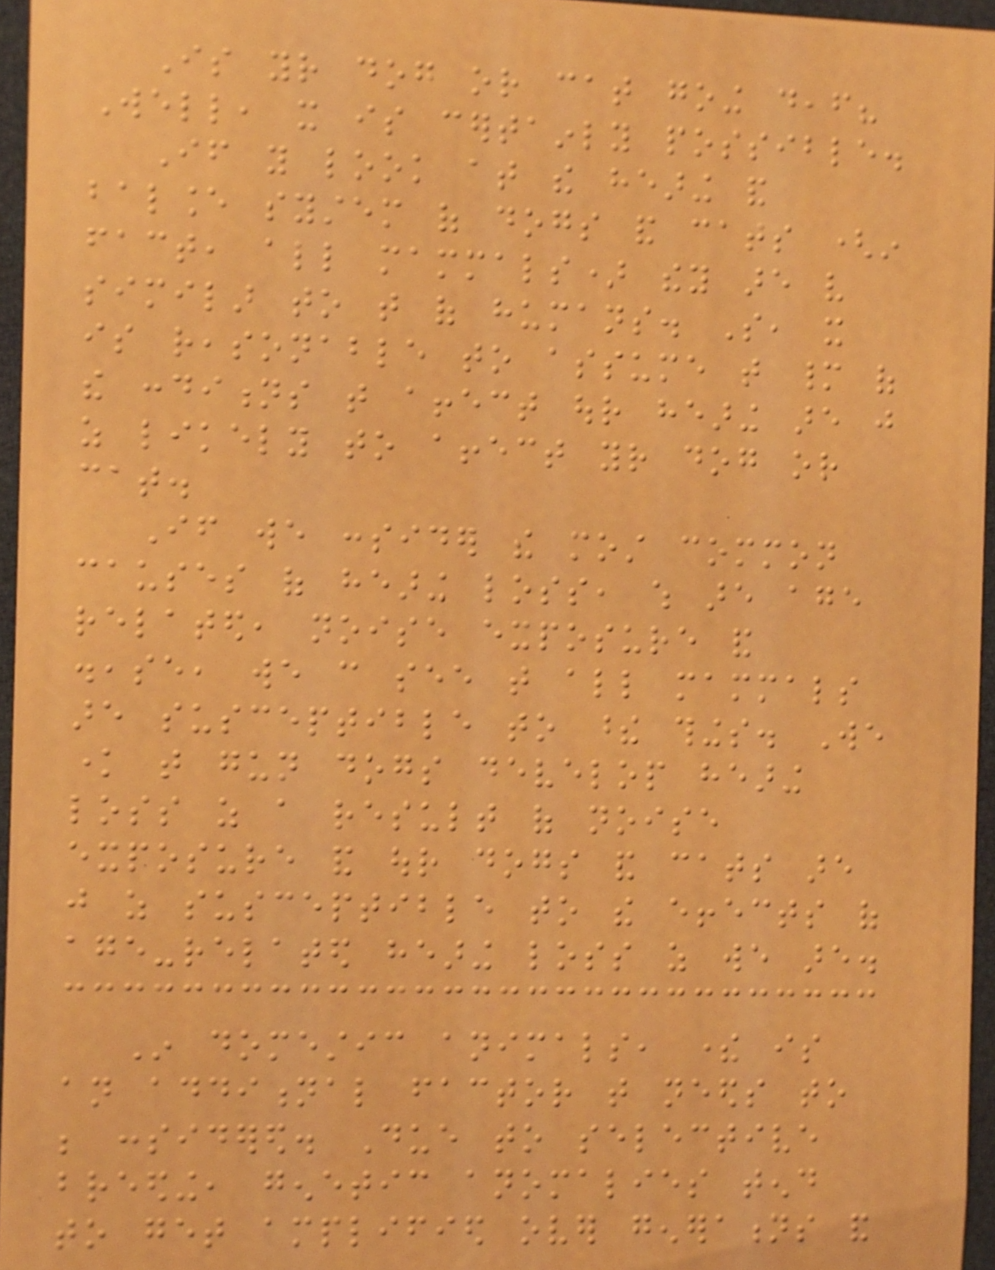Is your dog or cat going deaf?
Well, it is certainly possible.
If you look at the hearing and
balance system of dogs and cats (in
fact, all mammals) they are very
similar to that of humans. So, it
is reasonable to assume that many of
the conditions that affect our hearing are just
as likely to affect your dog or
cat.
If we consider the most common
causes of hearing loss, which are age
related, noise exposure and
disease, we can see that all mammals
are susceptible to these things. We
know that gun dogs develop hearing
loss as a result of noise
exposure and our dogs and cats are
just as susceptible to the effects of
age-related hearing loss as we are.
In domestic animals, there is
an additional factor that needs to
be considered. Due to selective
breeding, genetic anomalies tend
to get amplified over generations and
